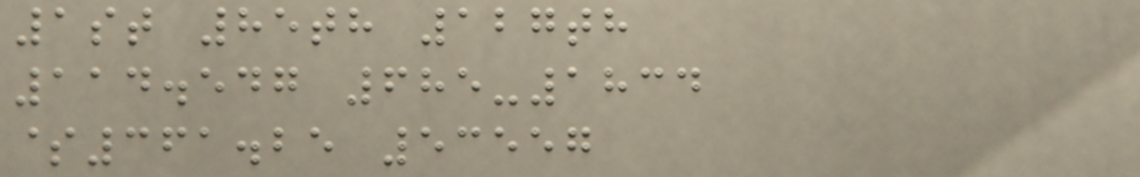1st 85th 127th
114.547 685-1834
$361.25 53557
